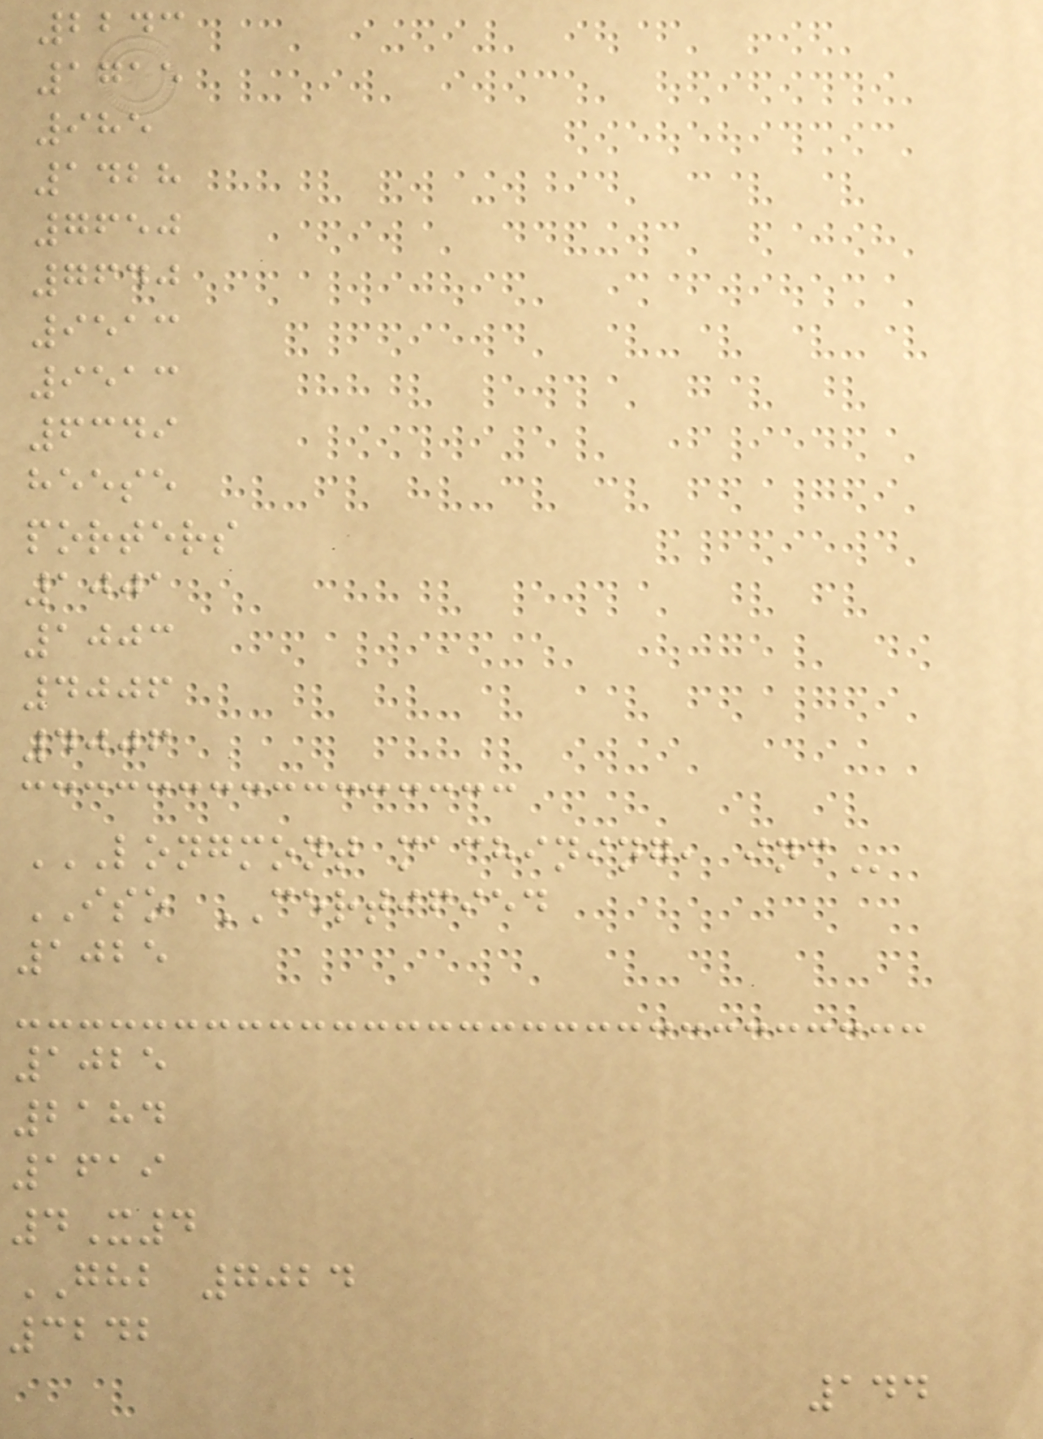2243
1715
985
1428
7650
7640
9513
9513
6349
heese
porters
1001
1003
4006
4006
LONGMONT MACHINING, INC
ISO CERTIFIED
1025
1025
2184
1619
4X4
GHB 7024
3242
144
